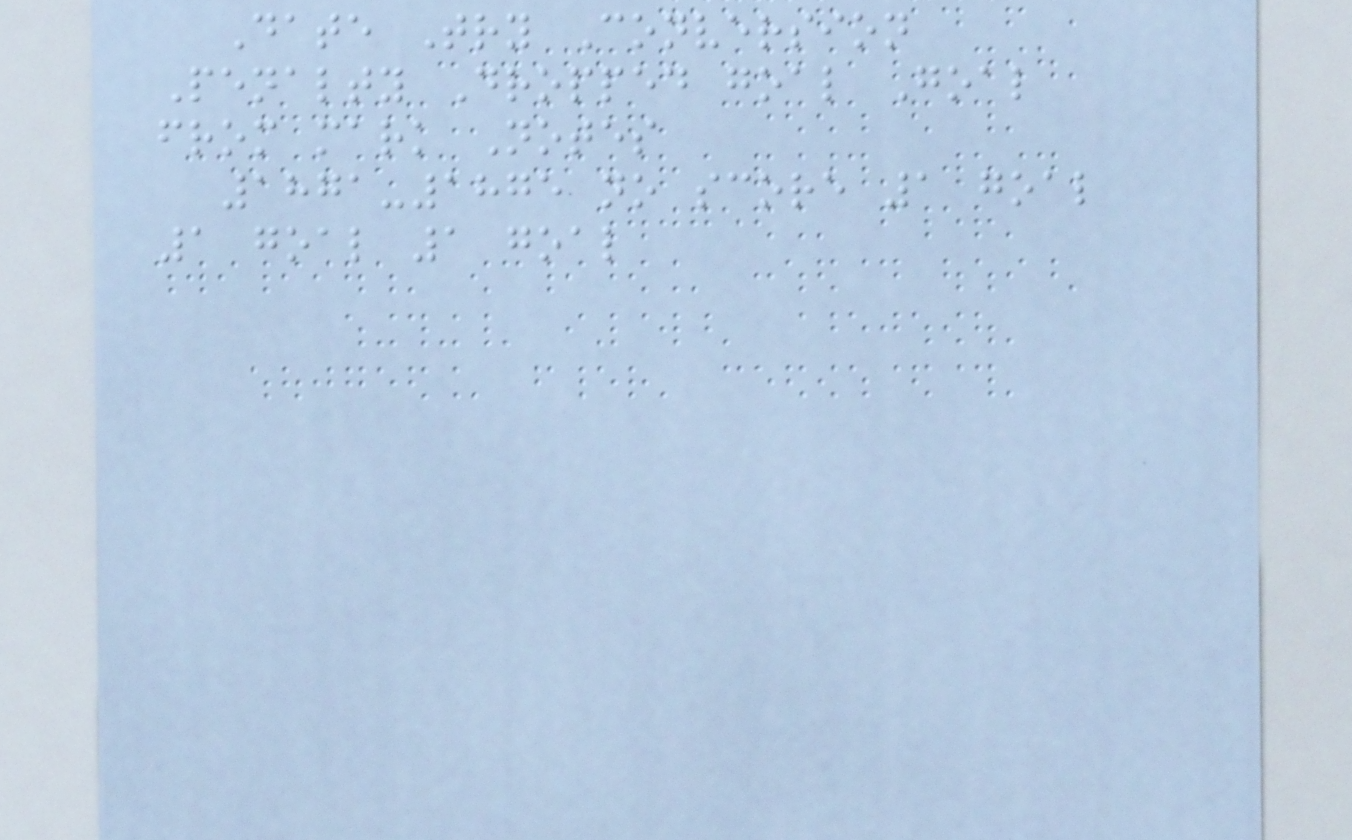Date Try Conversion
Penalty Dropped goal Goal
from mark Notes
1871-1875 no score 1 goal
1 goal 1 goal
